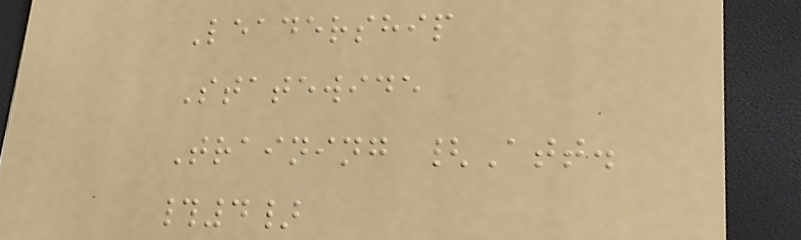Leadership
Statewide
Training {Att.
#4}
